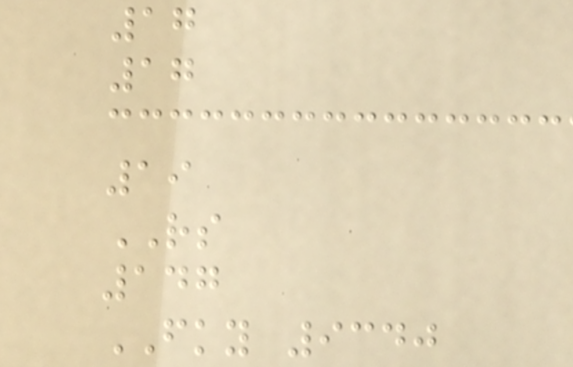17
17
19
RS
147
FKY 9340
